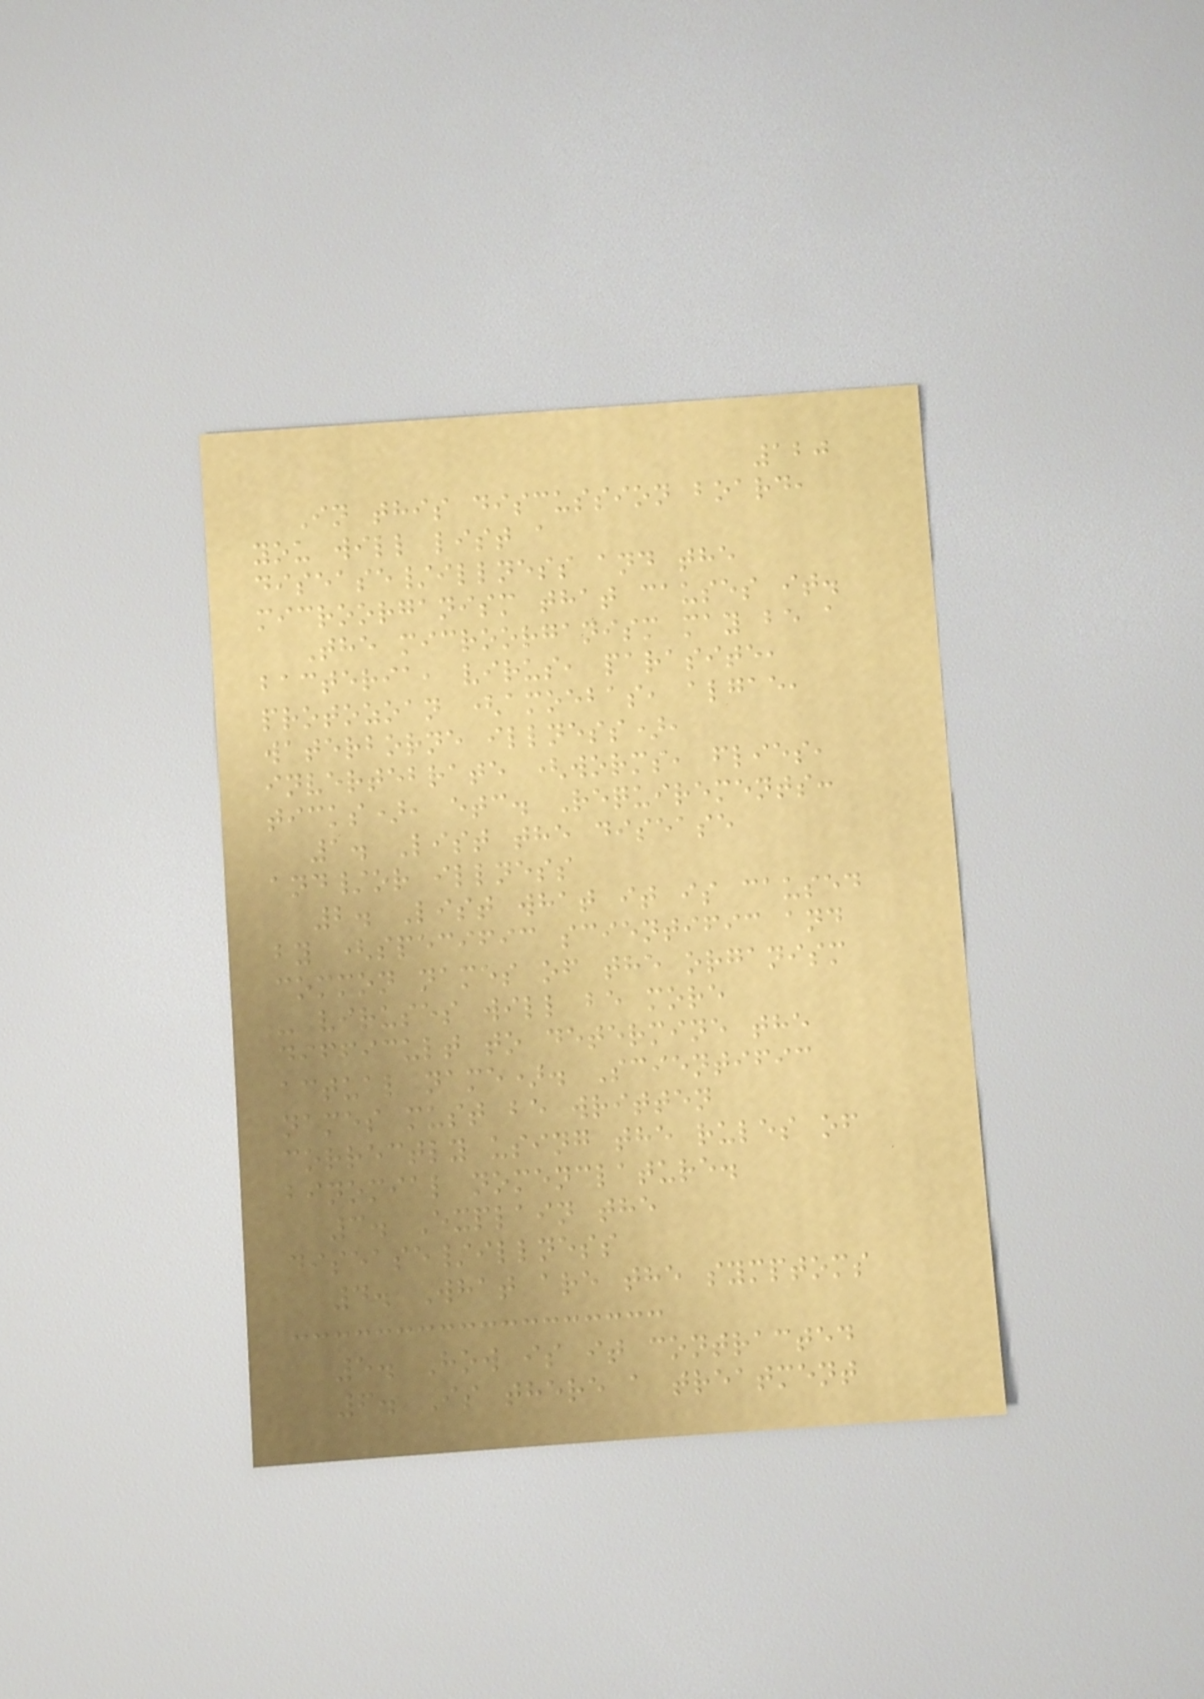120
In this discussion board,
you will list a
disease/illness and the
microorganism that causes it.
The microorganism may be a
bacteria, virus, parasite,
protozoan (amoebas, algae,
waterborne illness),
invertebrate (worms, flies,
ticks), etc. Requirements:
1. List the disease
and/or illness
2. List what it is caused
by (specific scientific and
common names of the organism
- viruses will be more
difficult to determine the
actual name). Scientific
names must be written
correctly using the rules of
binomial nomenclature.
3. Explain the
disease/illness
4. What are the symptoms
5. How is it contracted
6. Is there a treatment
